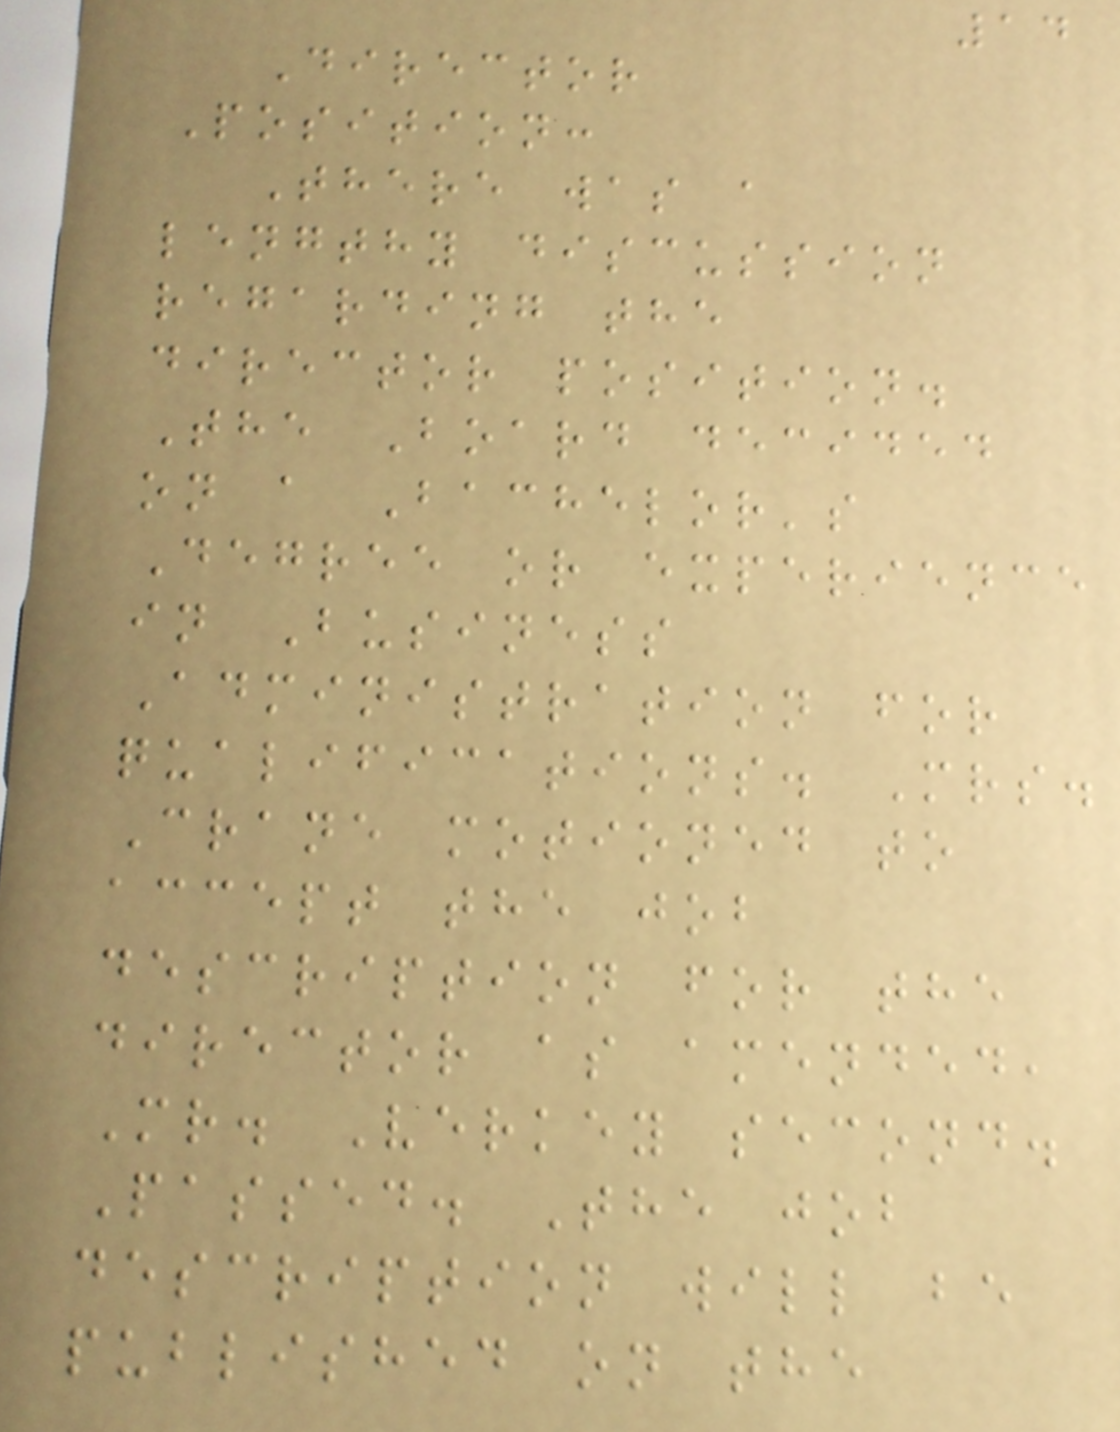14
Director
Position:
There was a
lengthy discussion
regarding the
director position.
The Board decided
on a Bachelor's
Degree or experience
in Business
Administration for
qualifications. Mrs.
Crane motioned to
accept the job
description for the
director as amended,
Mr. Verkey second.
Passed. The job
description will be
published on the
